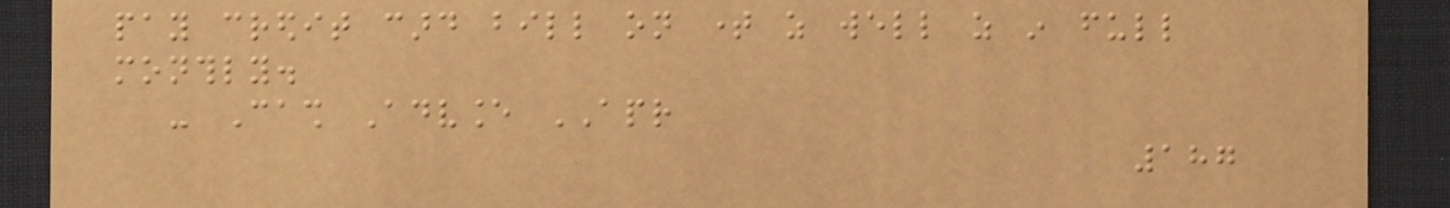pay credit card bill on time as well as in full
monthly.
- Cash Advance APR
187
